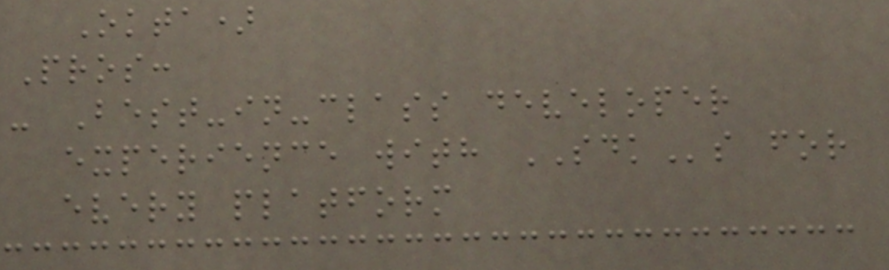Okta)
Pros:
- Best-in-class developer
experience with SDKs for
every platform
